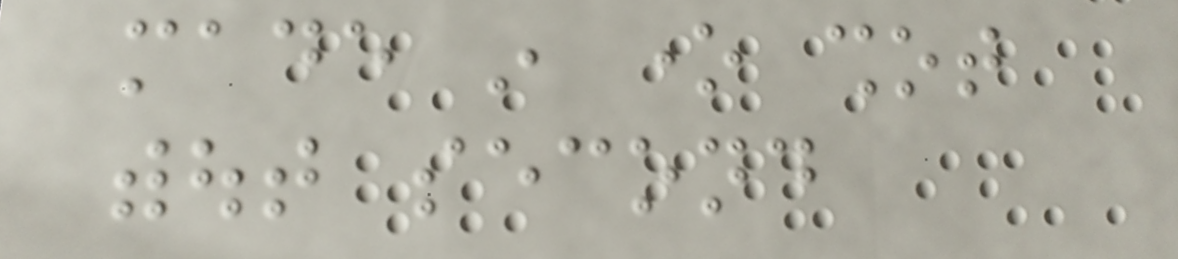made in one shot
without second
